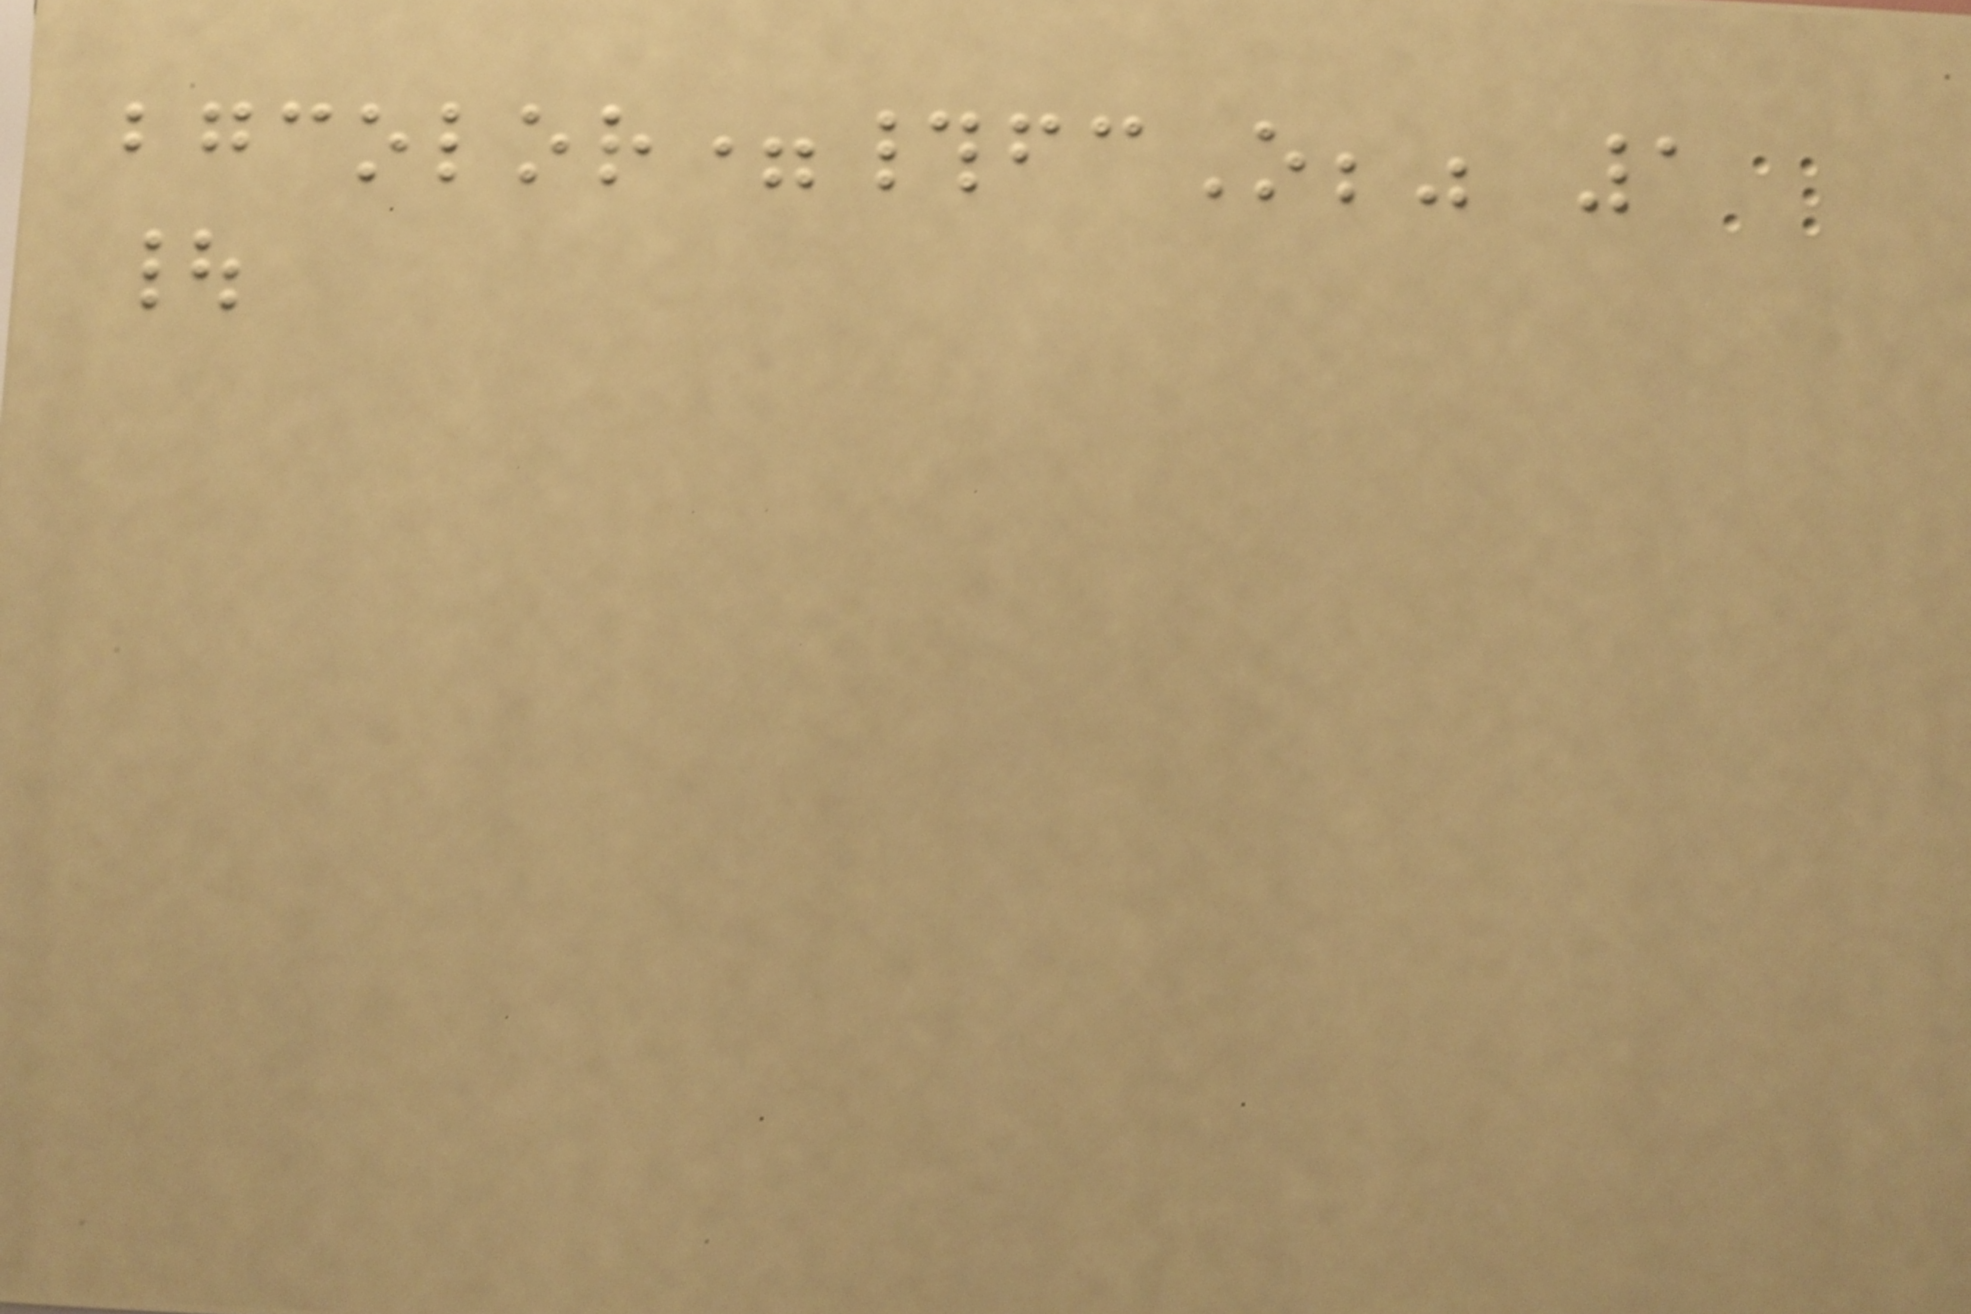bgcolor=#fcO;" 1
|
